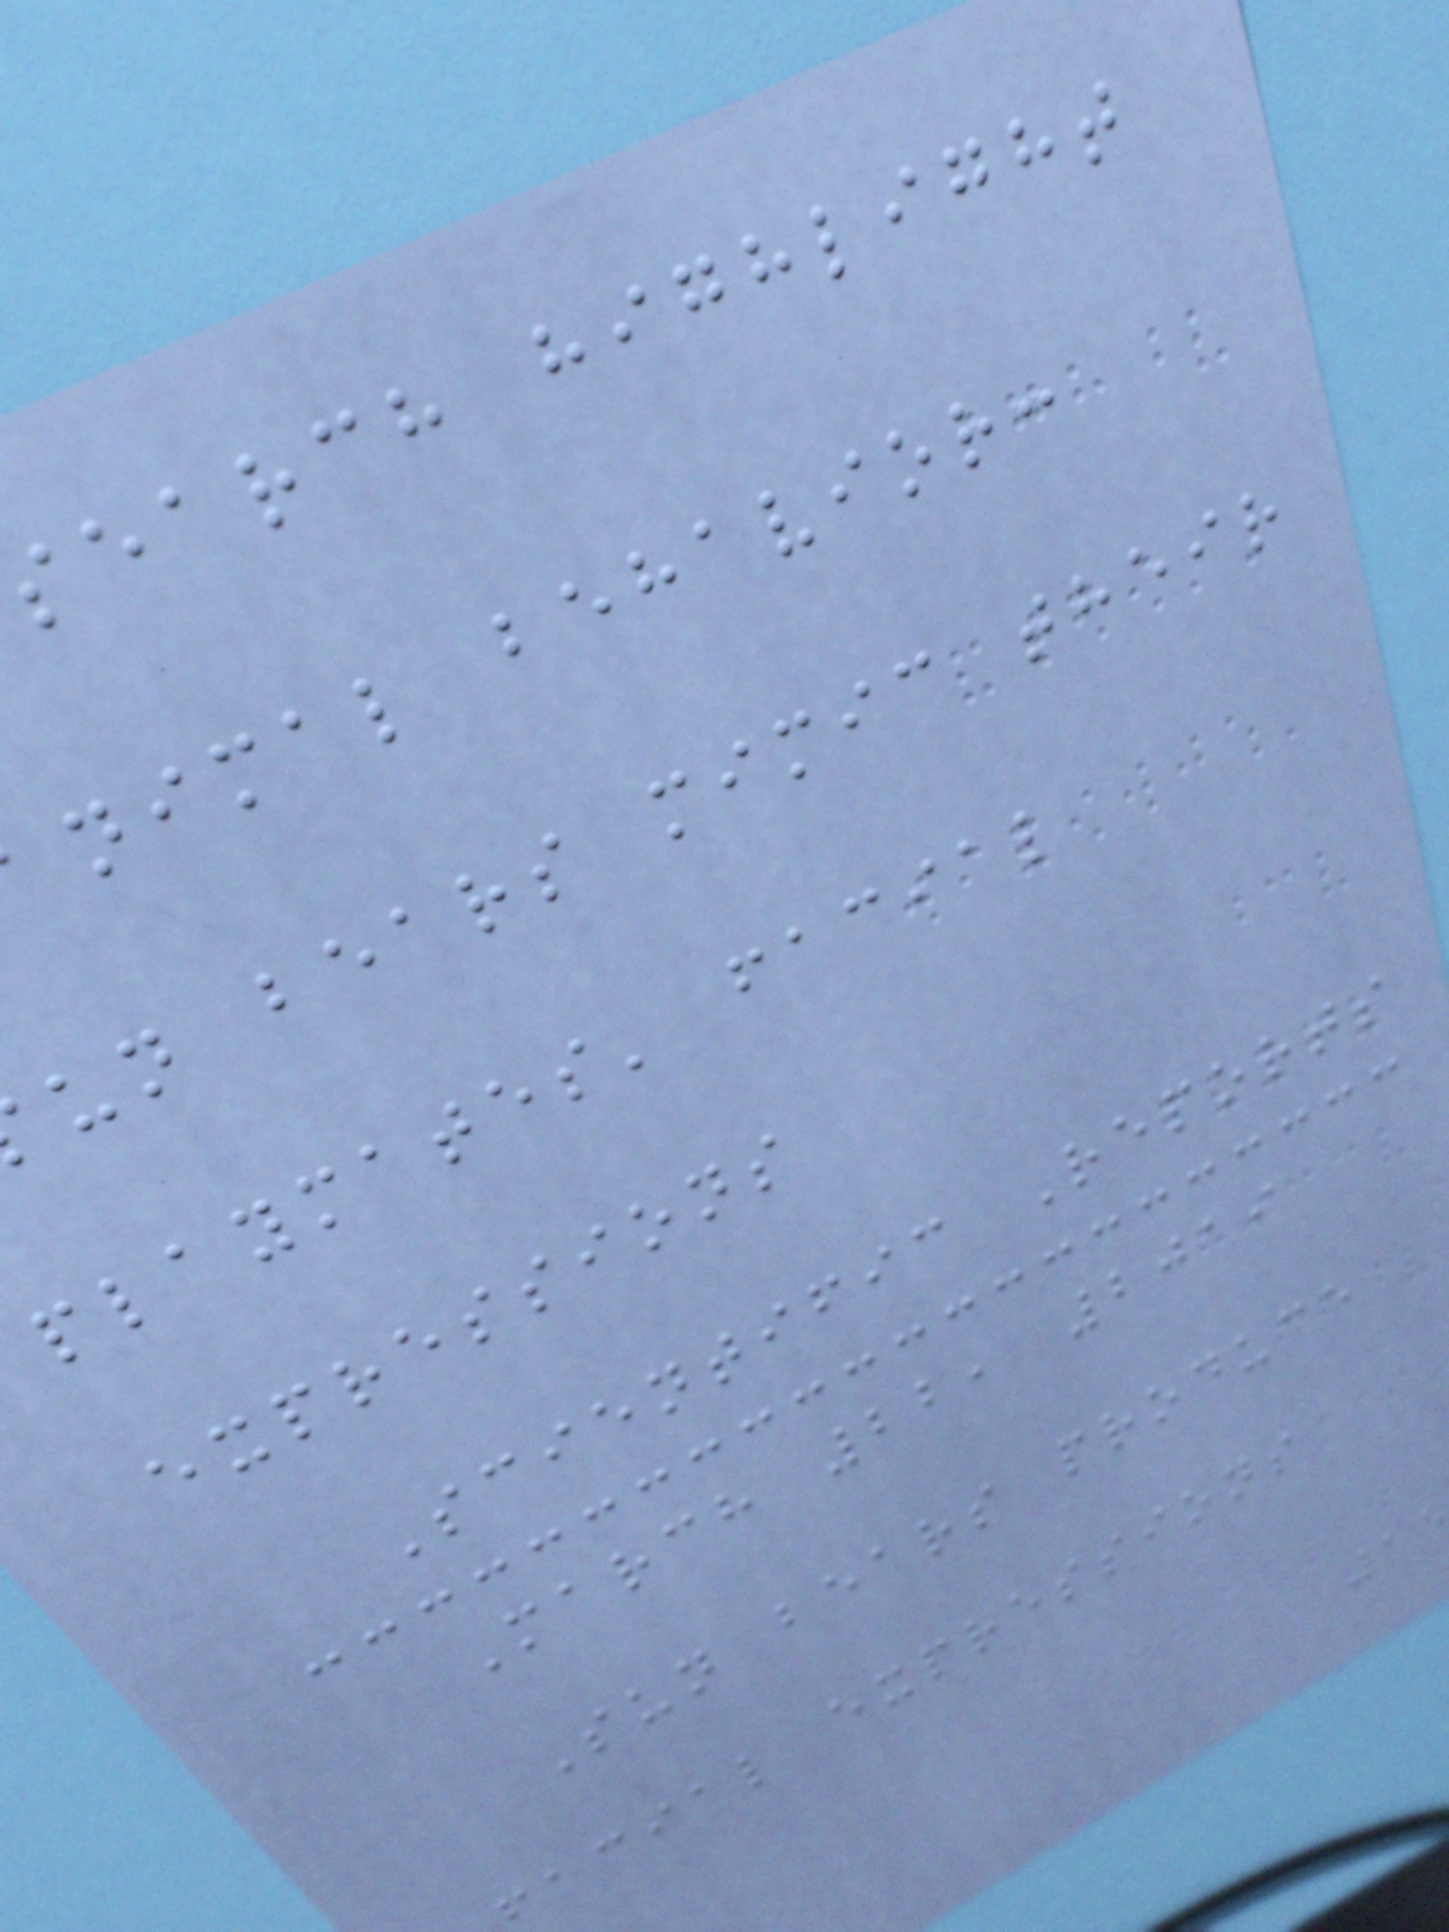search highlight
nimal behavior:
un bears mimic their
playmates' facial
expressions
Scientific Reports
March 22, 2019
Sun bears produce
facial expressions
